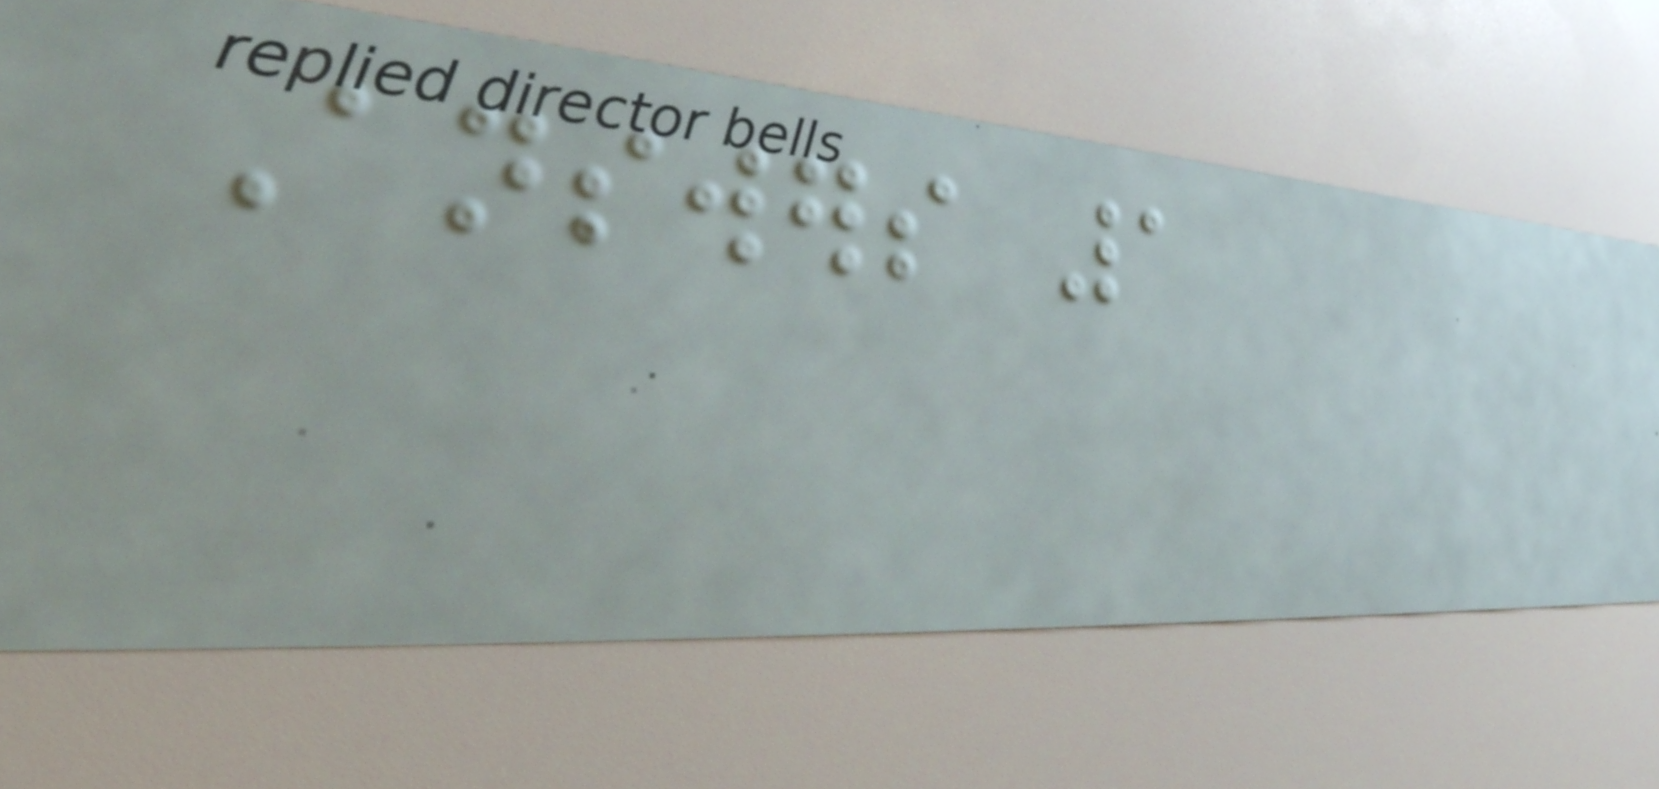Answers 1
